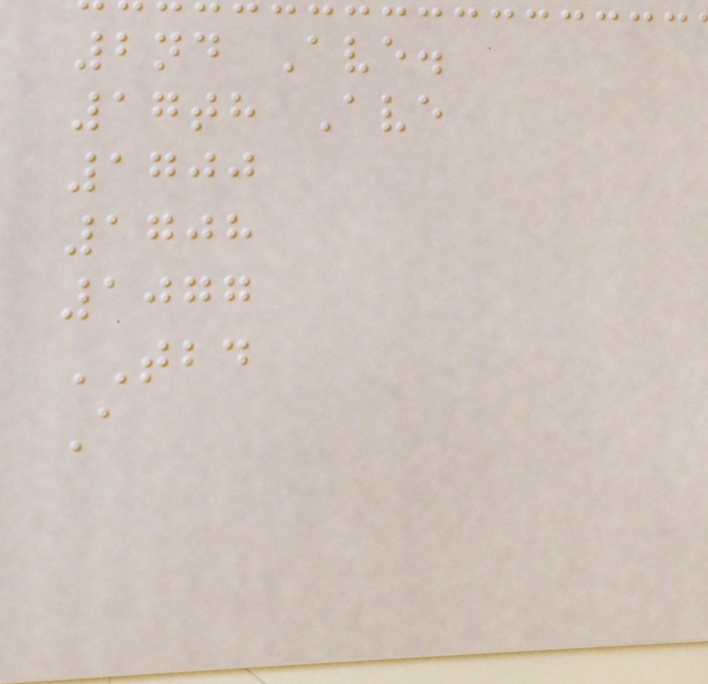2nd Ave.
17th Ave
1700
1708
1077
TBD
A
